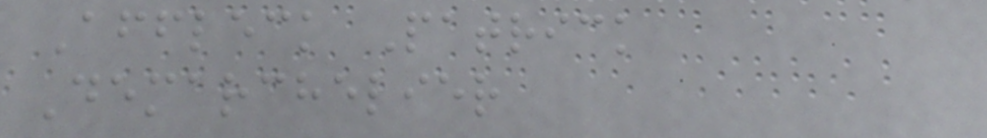Affleck Patrick
Demarchelier
